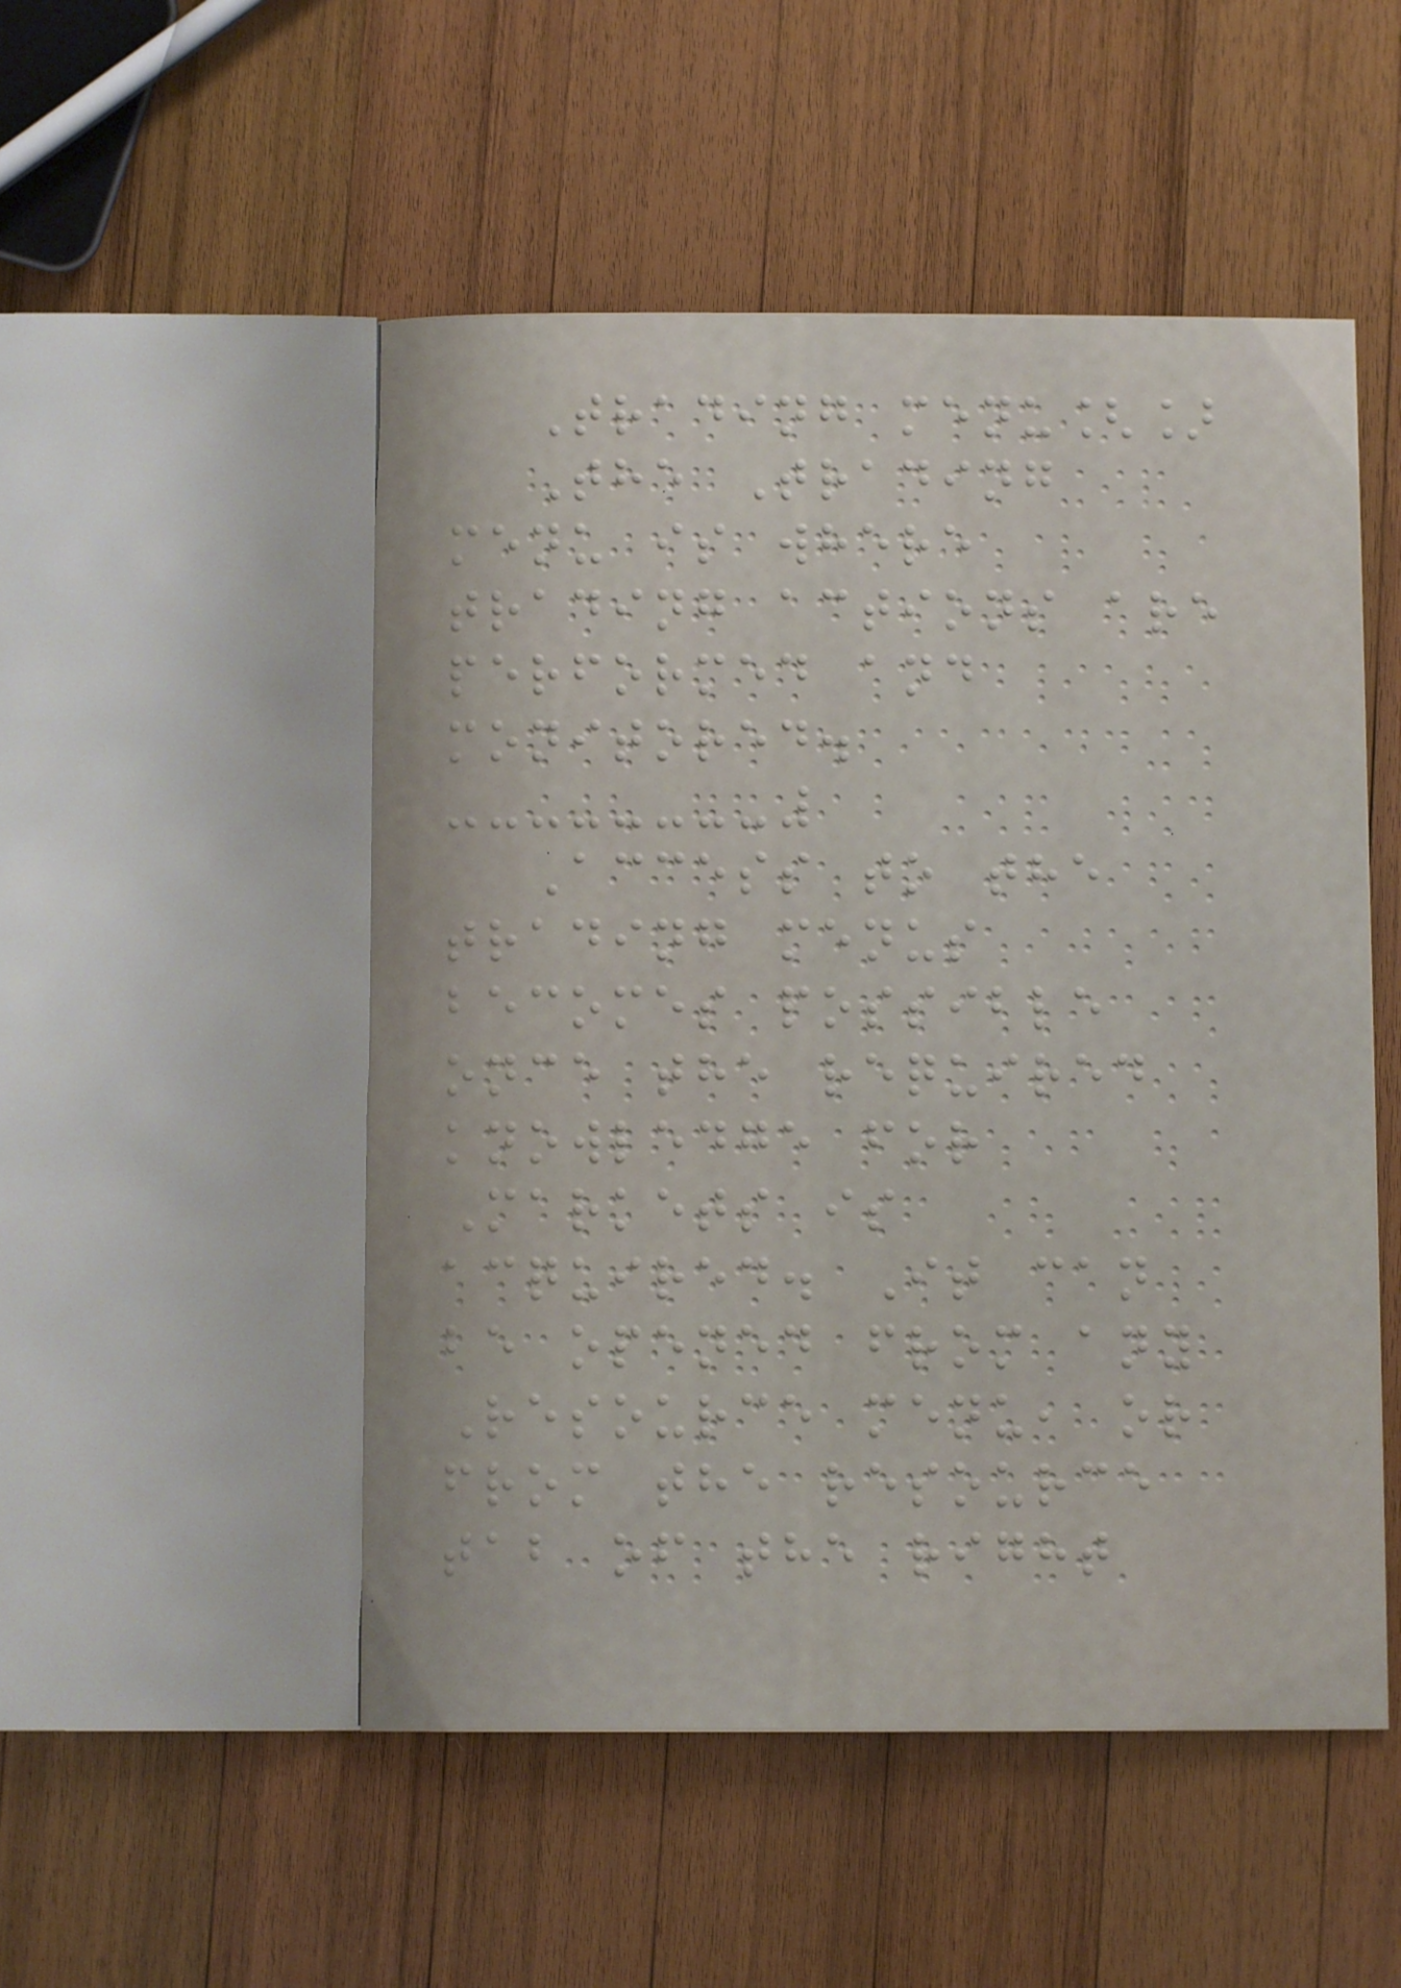Trading menu[]
The Trading
menu is where
trading actions are
performed and
monitored.
Access to the
trading menus
becomes possible
once the required
knowledge for
Markets is
acquired. It can
be opened from any
Resource menu, or
from the resource
tab of the right
